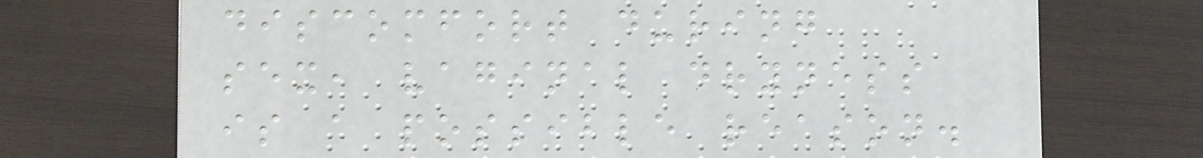discomfort during
sex, vaginal dryness
is a possible reason.
